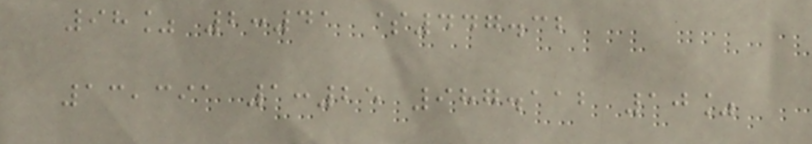98% 2:41 $447.32
13,391 1:25 987.112 10%
